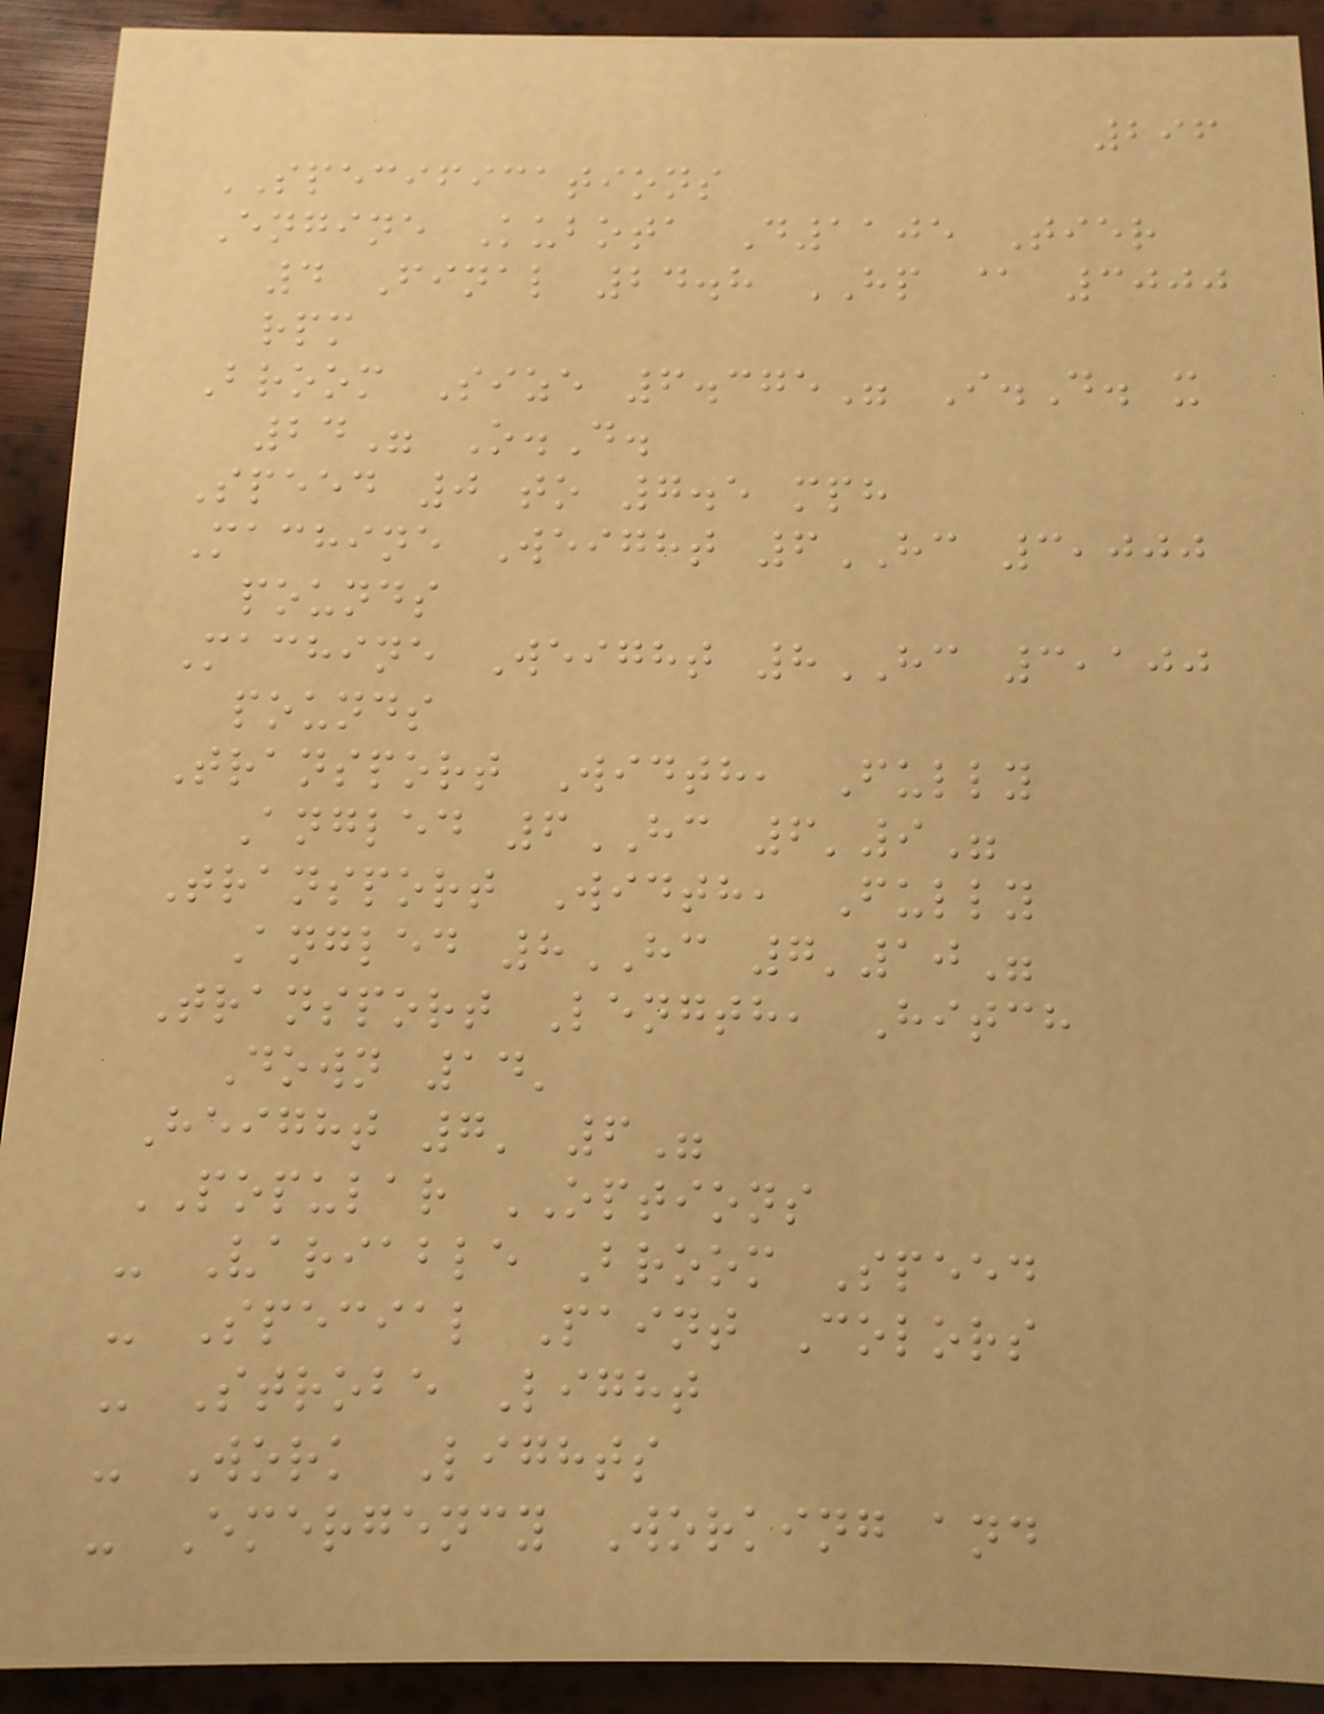296
SPECIFICATIONS
Engine Kubota D1105 Tier
4 Final 24.8 HP @ 3000
rpm
Broom Size 6.375" I.D. x
24" O.D.
Speed 0 to 7.5 mph
Machine Weight 6HC 3,000
pounds
Machine Weight 8HC 3,100
pounds
Transport Width, Fully
Angled 6HC 6'9"
Transport Width, Fully
Angled 8HC 7'10"
Transport Length, Hitch
Down 14'
Height 7' 6"
POPULAR OPTIONS
- Variable Broom Speed
- Special Paint Colors
- Strobe Light
- Work Lights
- Emergency Working and
